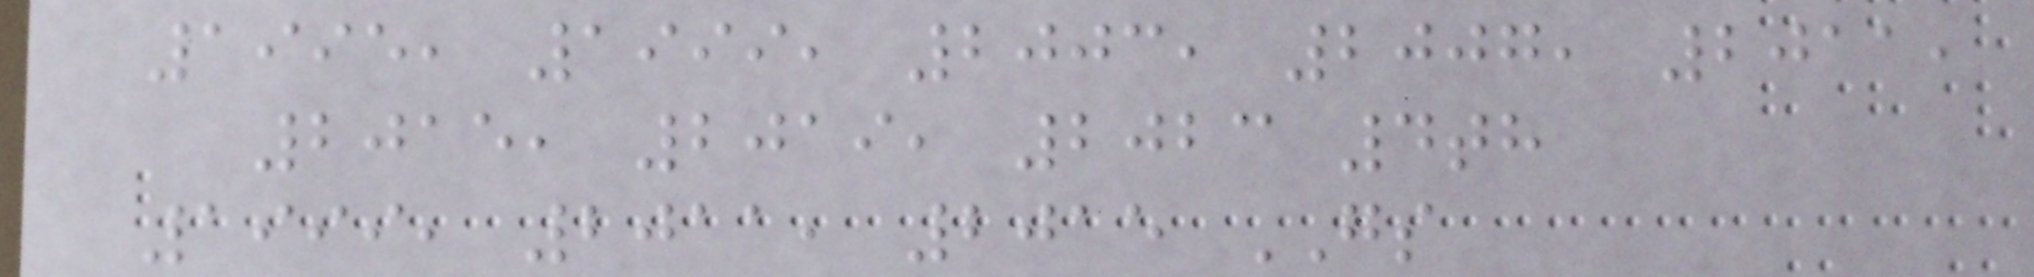1995, 1999, 2003, 2007, 2011,
2015, 2019, 2023 4th
1999, 2011, 2015 GS
